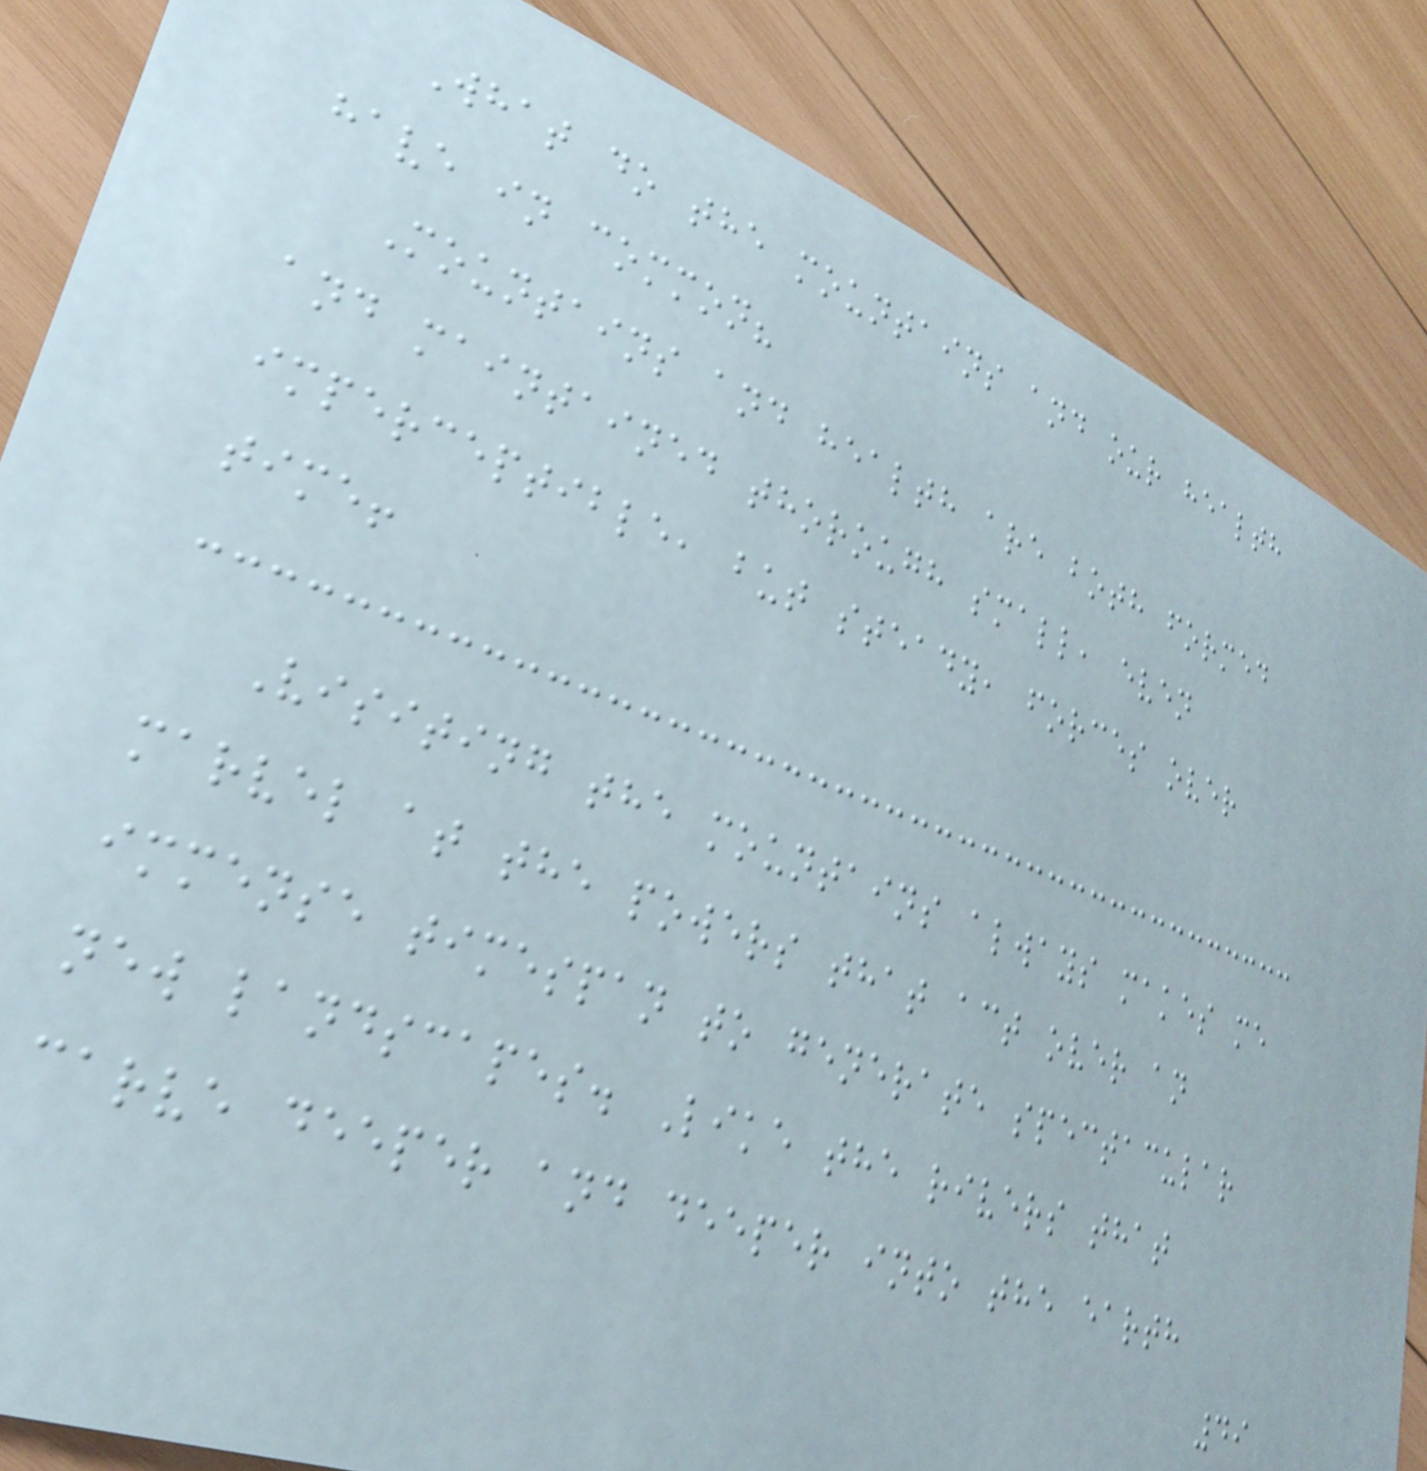What do the mountains and our health
have in common?
Mountains and health are both formed
and maintained thorough small, even
imperceptible, but steady, forces over
time!
Visiting the mountains always makes me
marvel at the powers that act over an
immense timespan to generate spectacular
new landscapes. Like the rivers that
carve deeper and deeper into the earth
49
